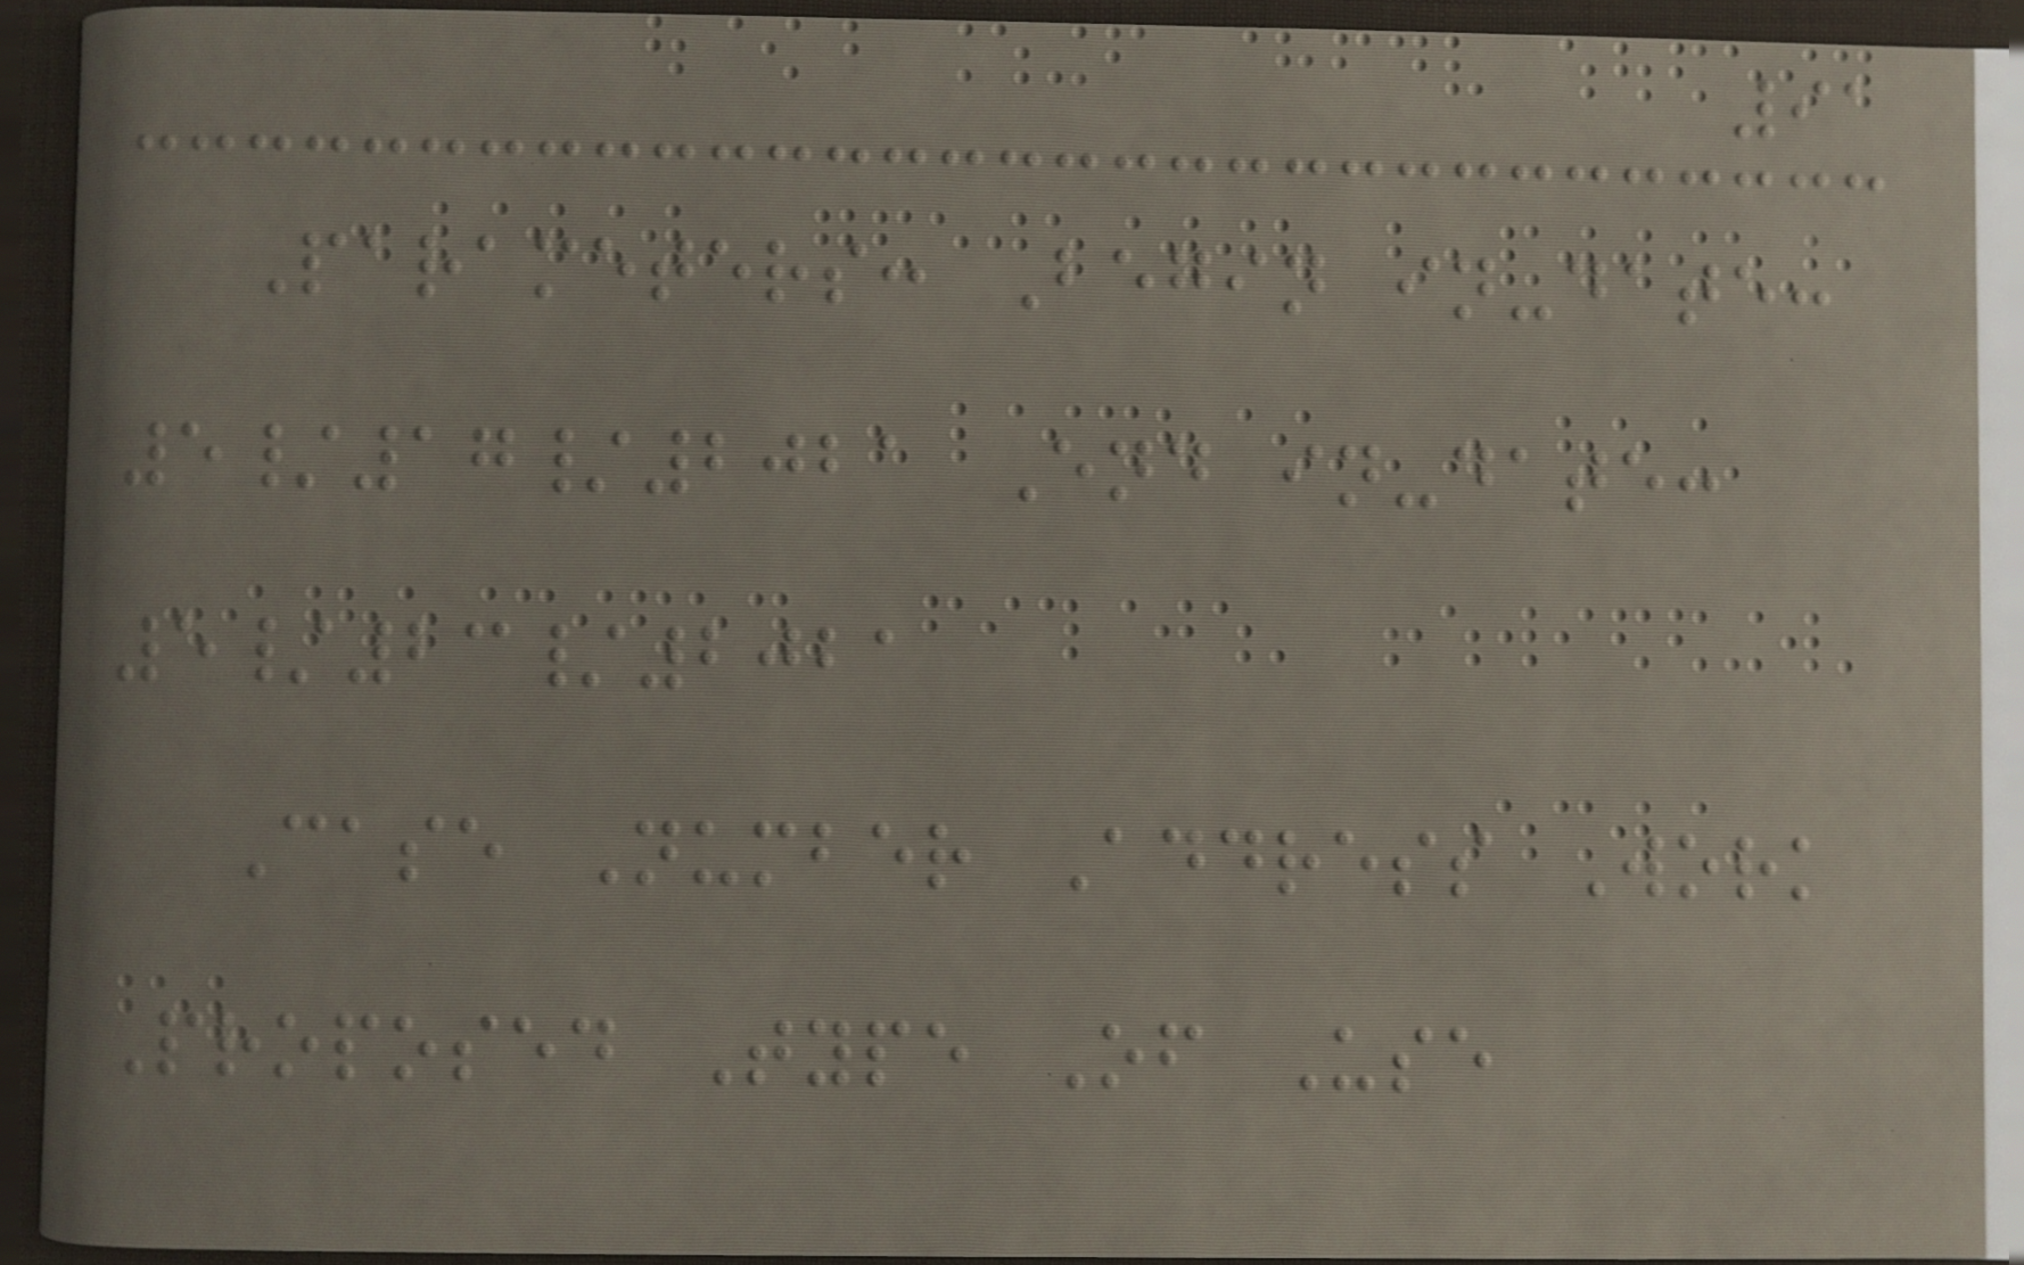91
Parameters: Begin in-date:
5/17/2021 End in-date:
5/23/2021
Case Number Address Work
Proposed Type Of Use
